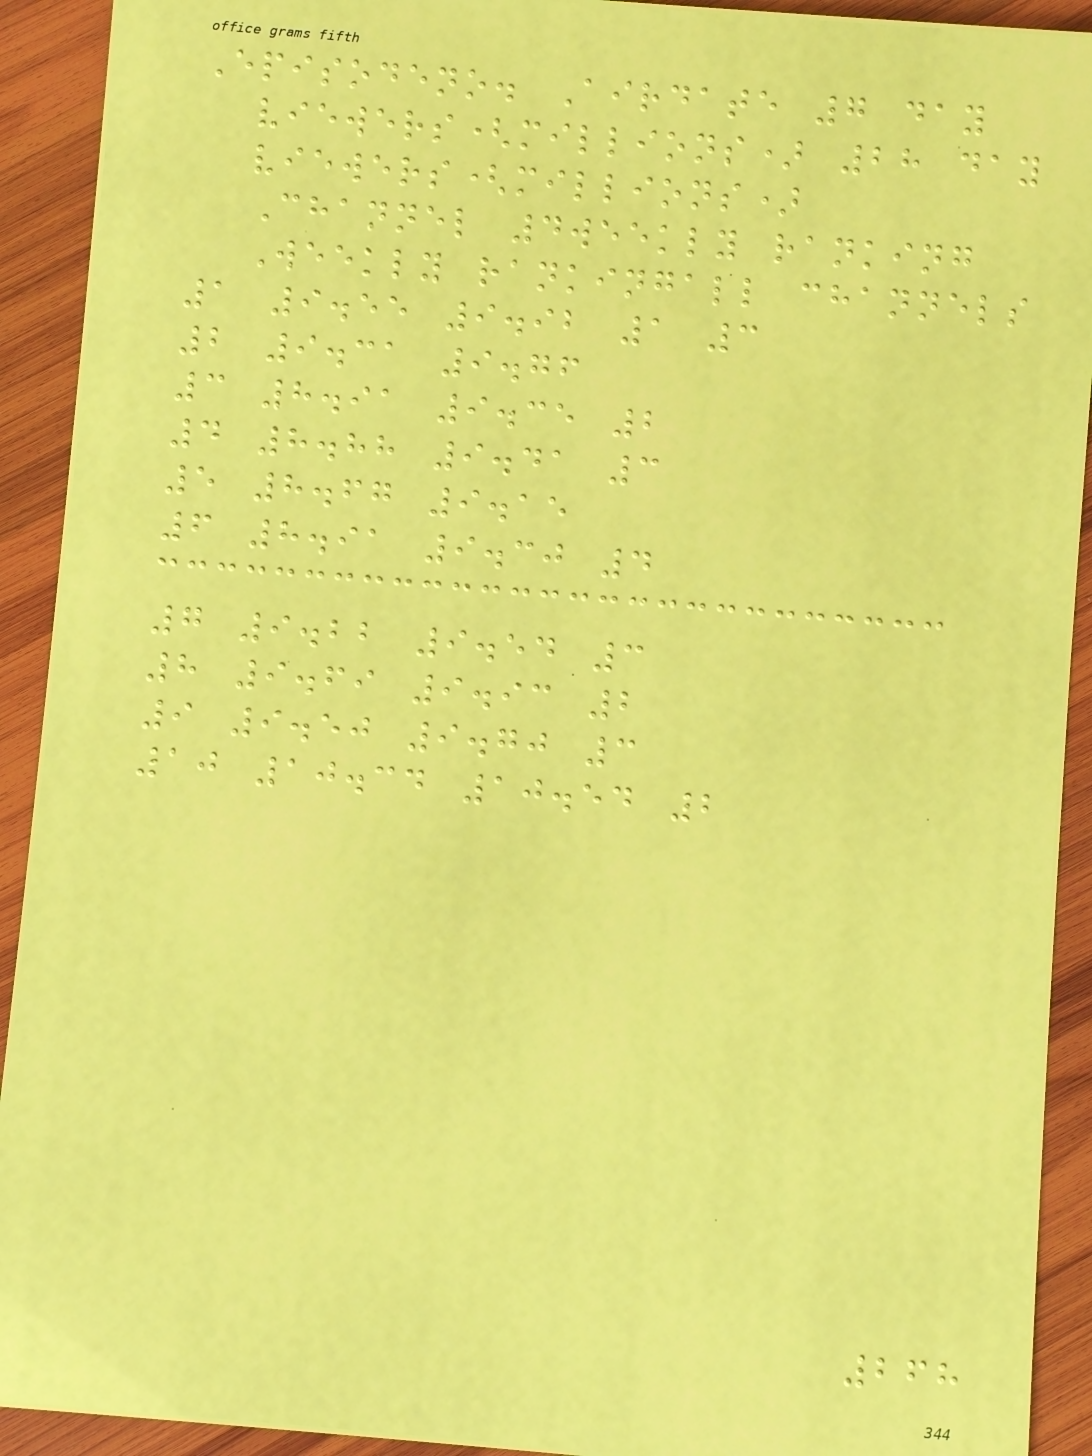Episodeno. Airdate 7 day
viewers(millions) 28 day
viewers(millions)
Channel 4weekly ranking
Weekly rankingall channels
1 9.55 9.92 1 3
2 9.31 9.76
3 8.91 9.35 2
4 8.88 9.41 3
5 8.67 9.15
6 8.91 9.30 4
7 9.22 9.54 3
8 9.69 9.93 2
9 9.50 9.70 3
10 10.34 10.54 2
268
